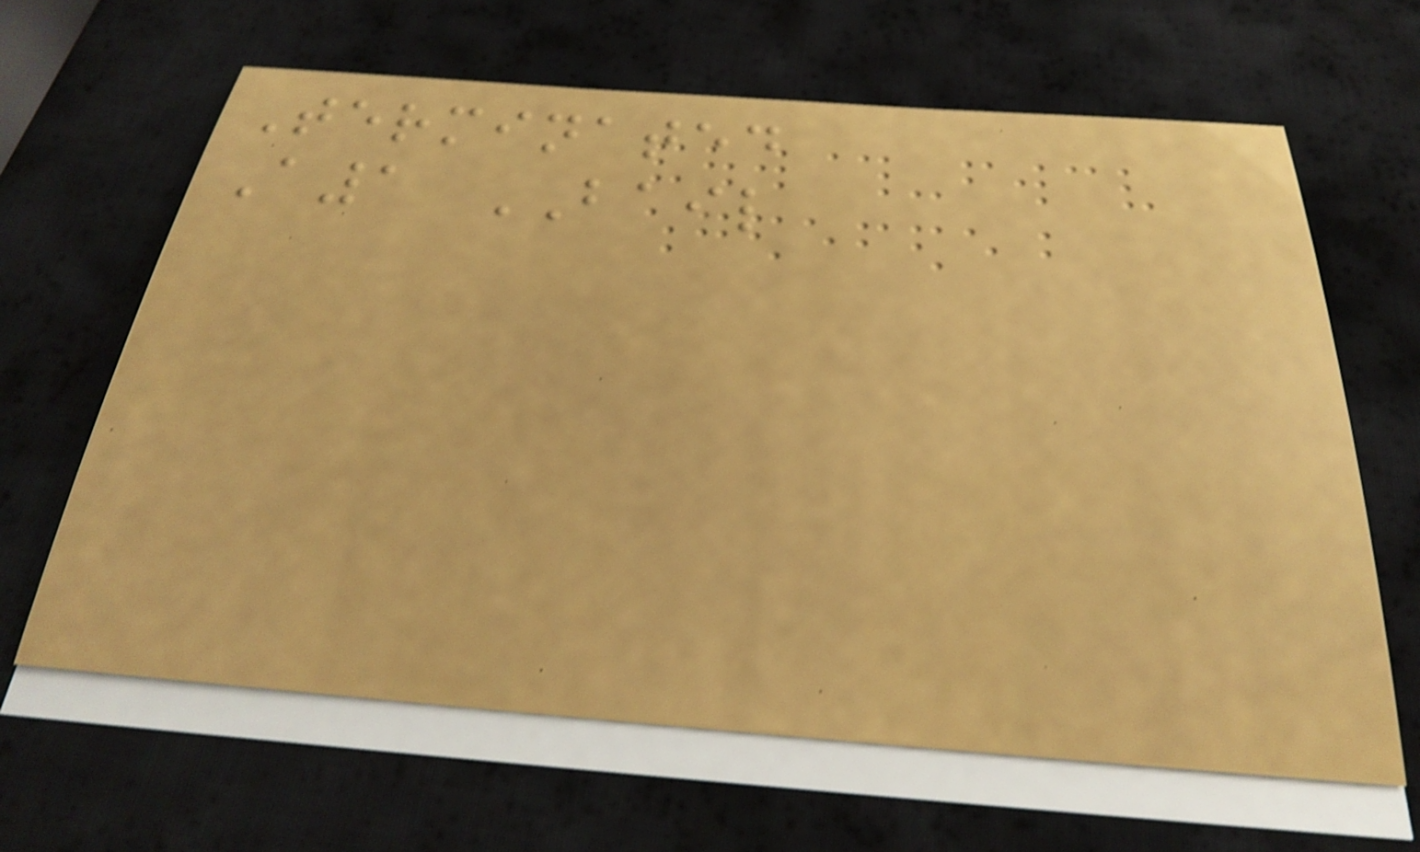Terminated
A1 BAIL
